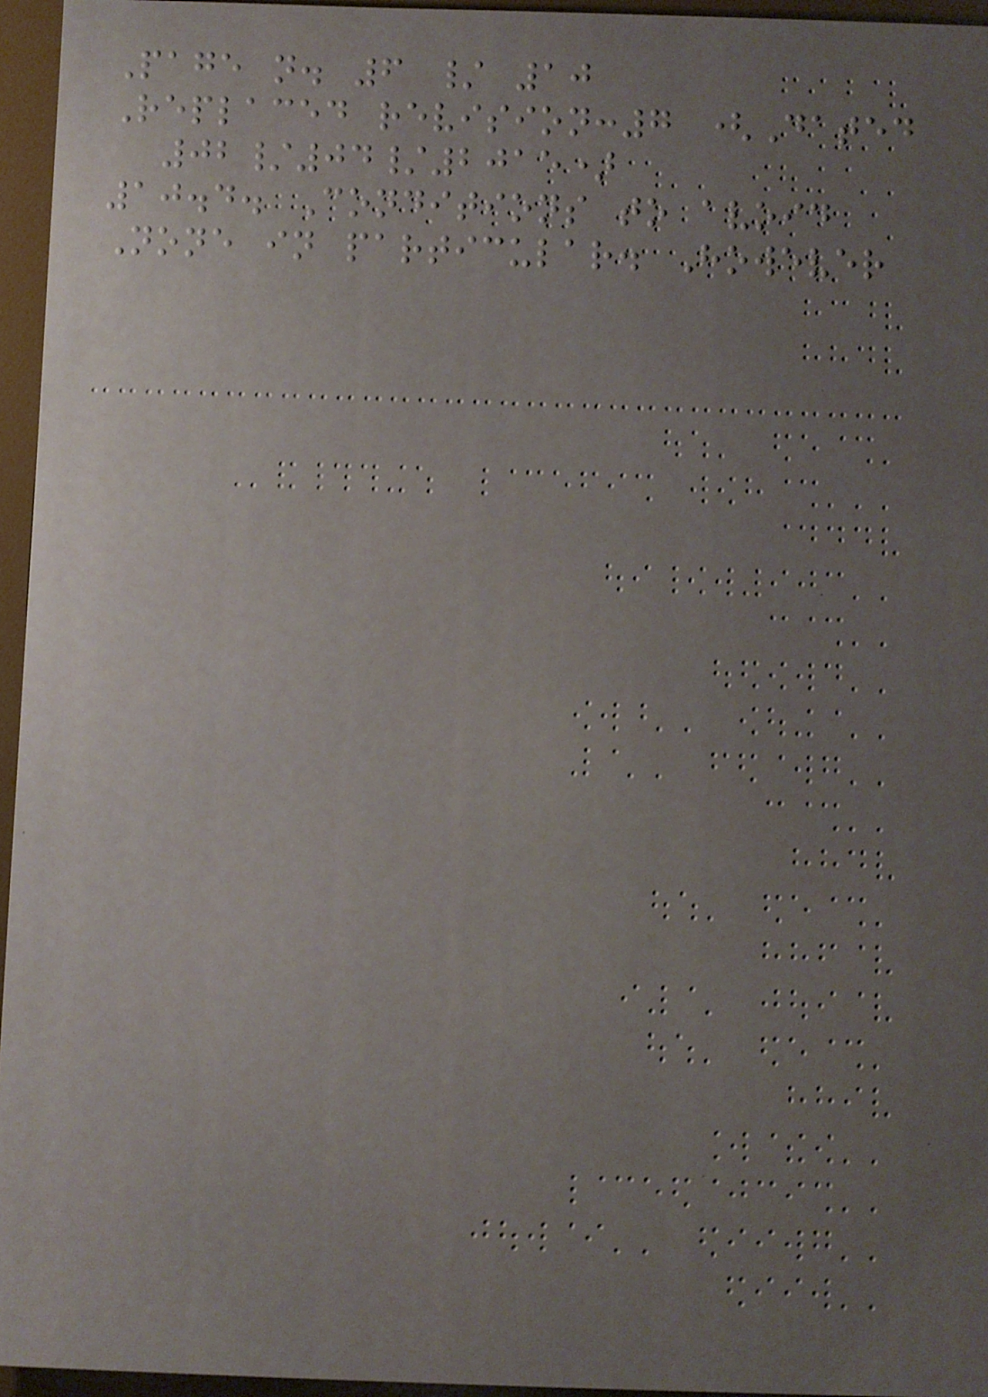Page n. 6 / 10
Replaced revision:7 (Dated
02/04/2015)
10.4. Conditions to avoid
None in particular. However
